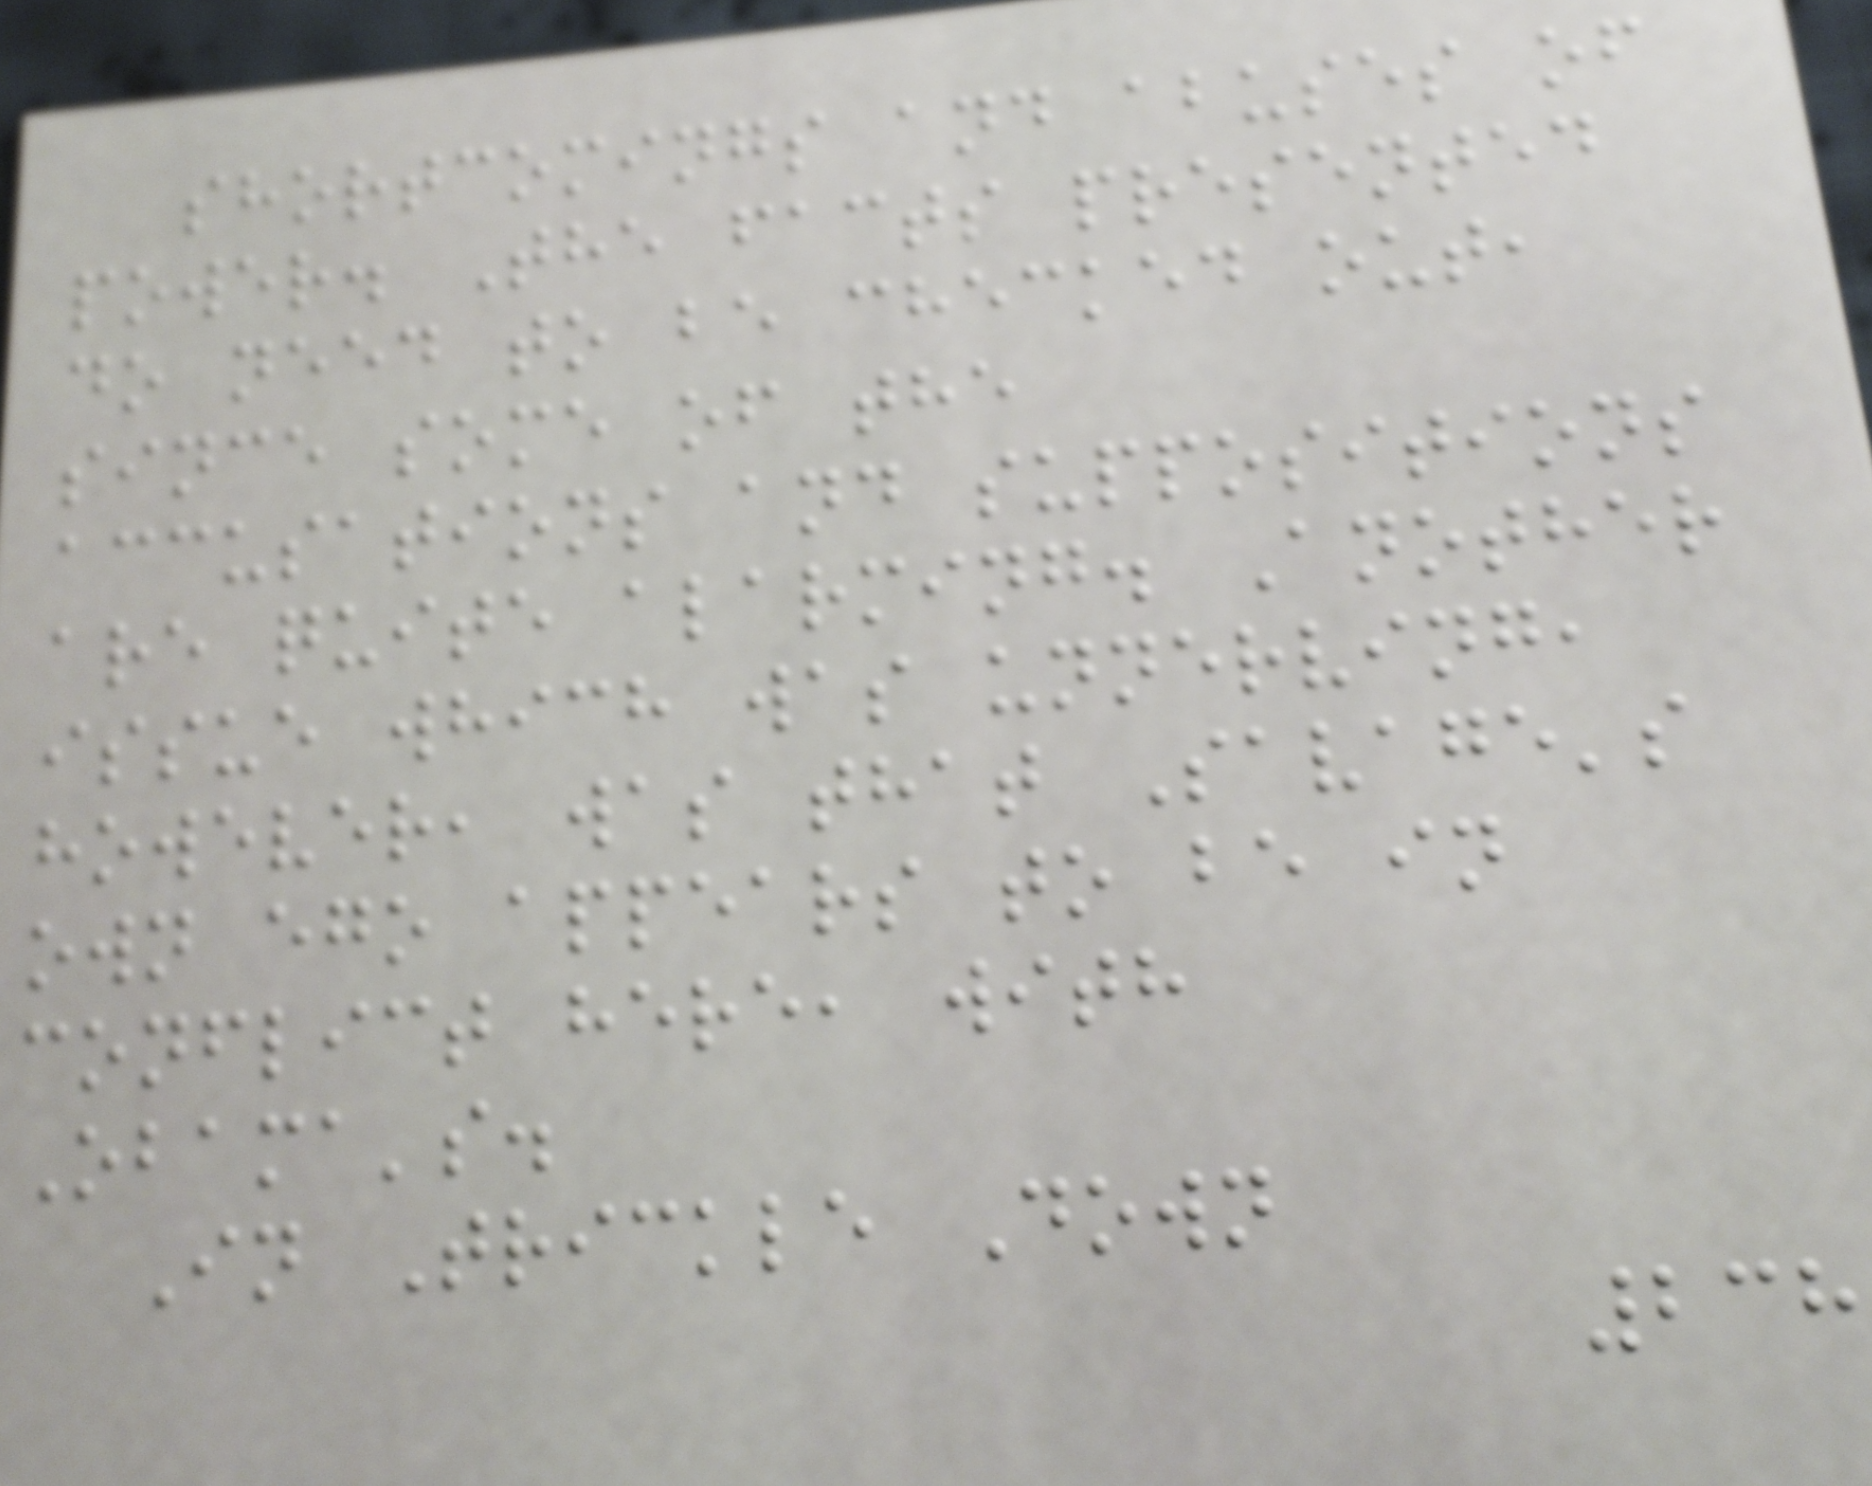shortcomings and abuses of
power. The facts presented
do need to be checked out,
since some of the
accusations and suppositions
are quite alarming. Another
issue which was unnerving,
however, was that Savage's
own ego appears to be in
conflict here, with
Obama's.
In Trickle Down
238
